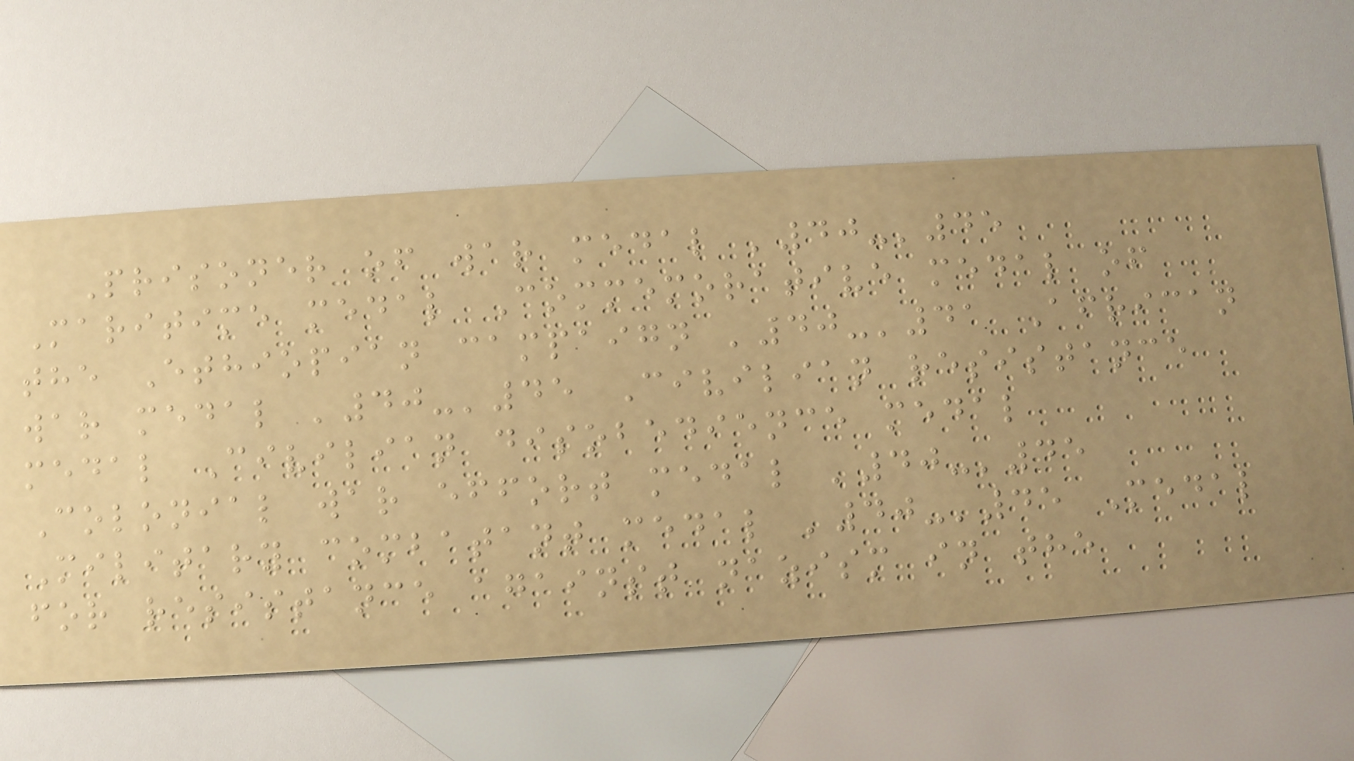Prisoner of war medal '40-'45
Maritime medal Commemorative medal of
the Ethiopian campaign '40-'41 African
war medal '40-'45 Civilian resistance
medal Civilian disobedience medal
Colonial war effort medal '40-'45
Military combatant medal '40-'45 Medal
for resistance against nazism in the
